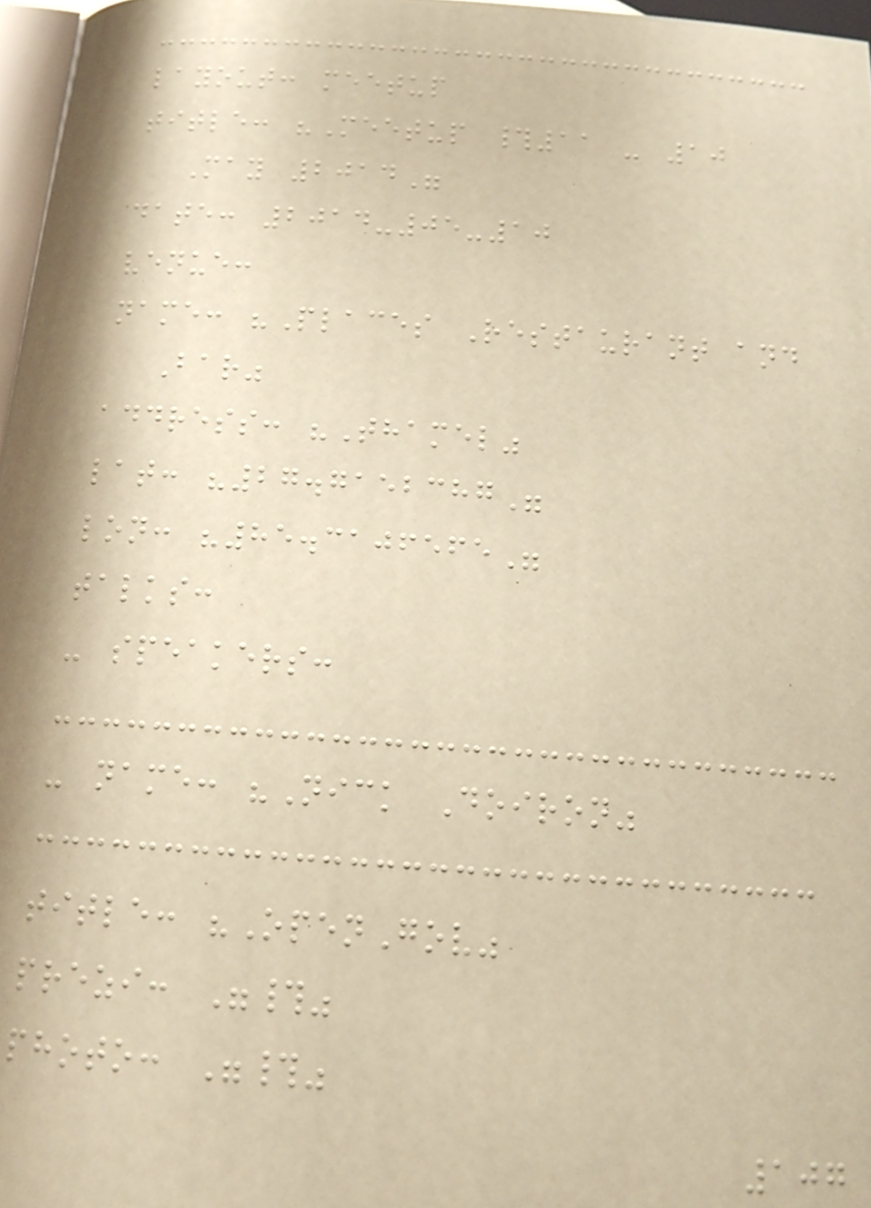layout: meetup
title: "Meetup #11 - 10
May 2014"
date: 2014-05-10
venue:
name: "Places Restaurant and
Bar"
address: "Thamel"
lat: "27.7152387"
lon: "85.3106565"
talks:
- speakers:
- name: "Nick Doiron"
title: "OpenGov"
prezi: "#"
photo: "#"
107
